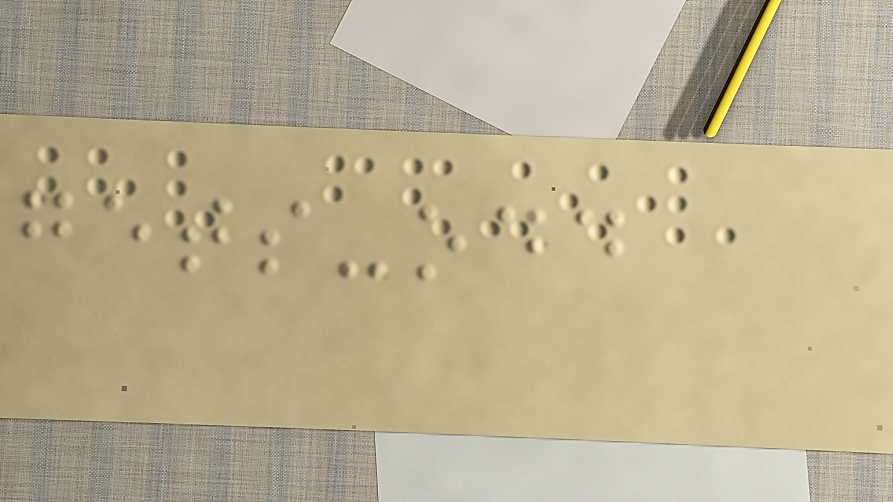gets-odd
